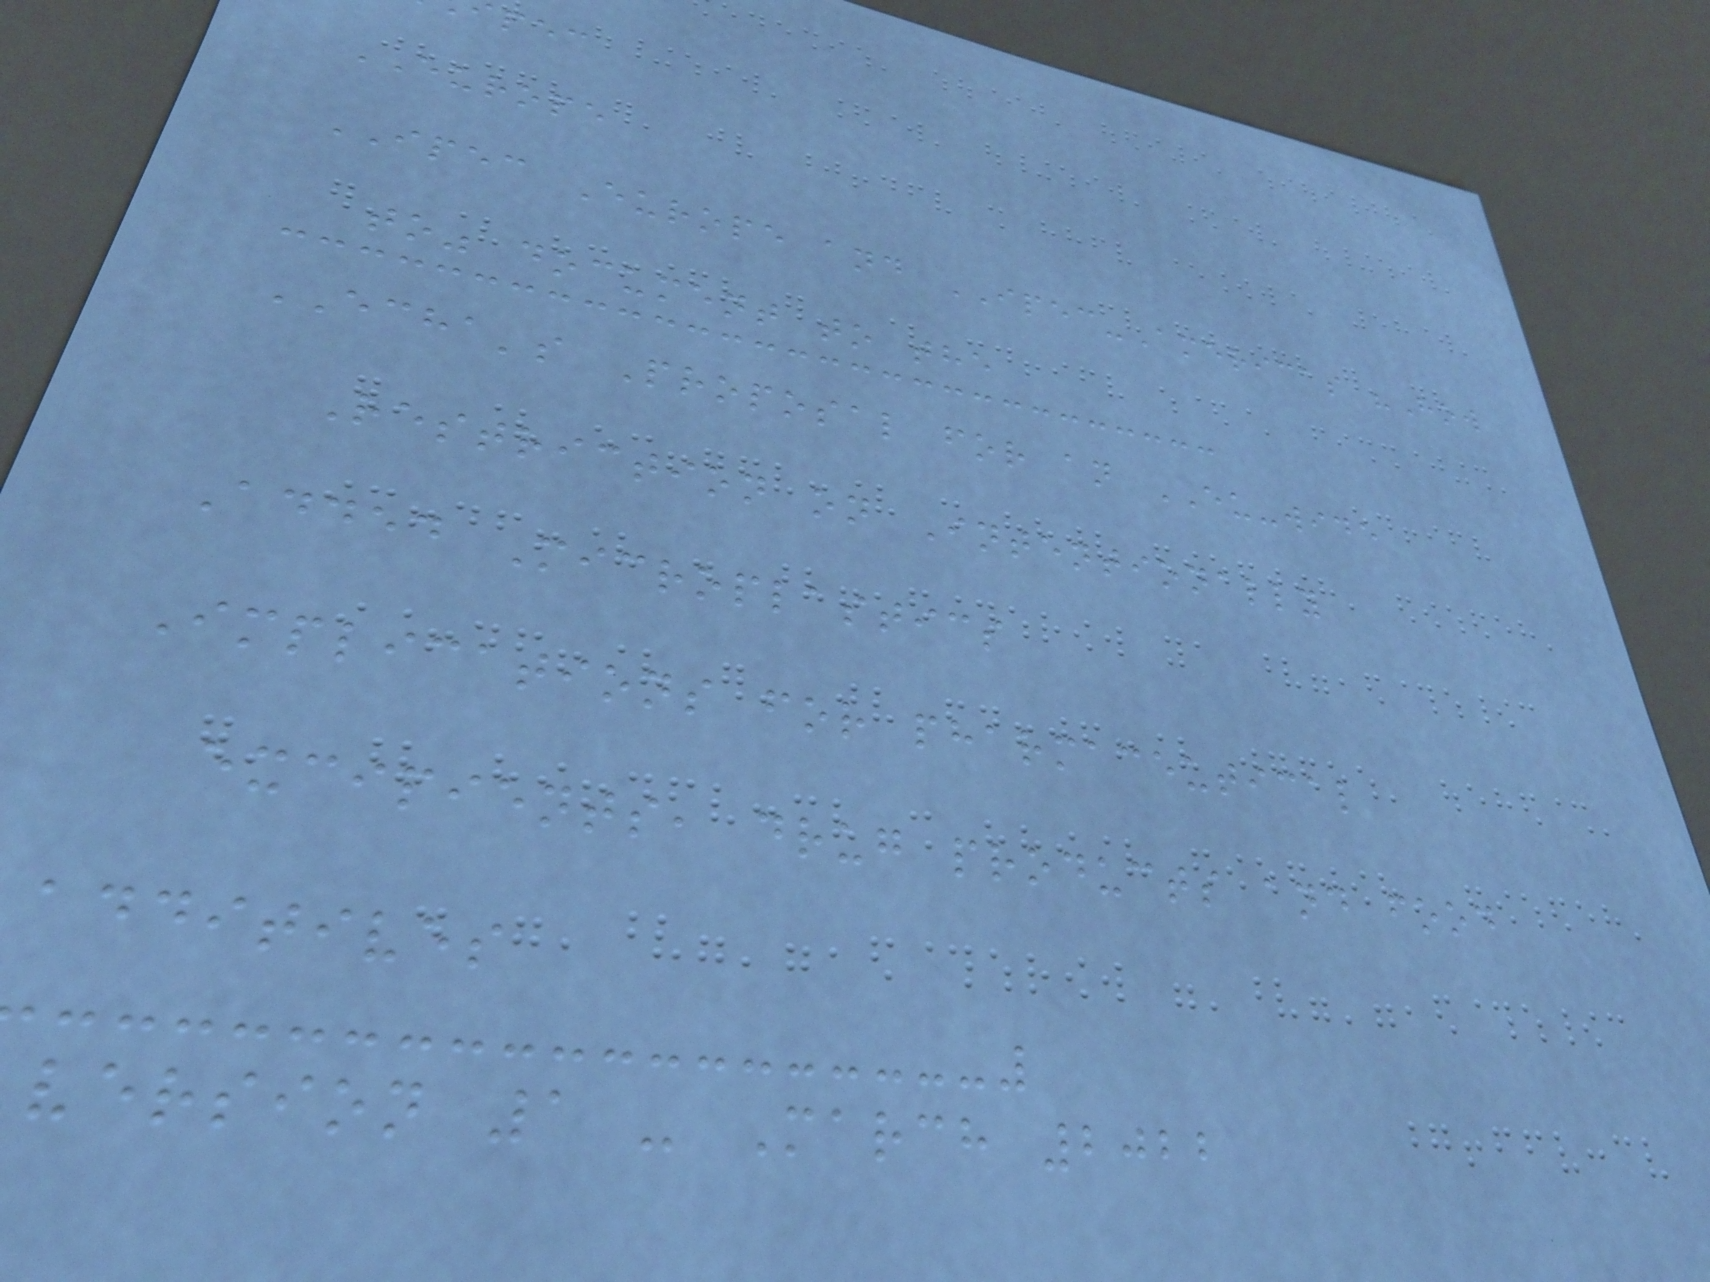EUROPE
IPEC Europe and IPEC-Americas "How
to" document to the
ECHA's Proposal for an EU-wide
Restriction on Intentionally
Added Microplastics
Implications for pharmaceutical
excipients, drug products and food
additives
version 1 - March 2022
